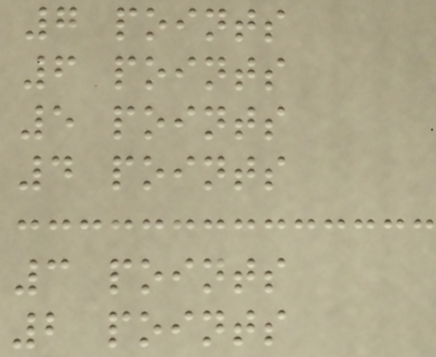7 points
6 points
5 points
4 points
3 points
2 points
